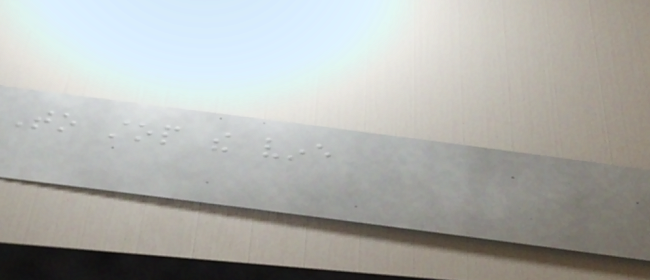To stop the vine
